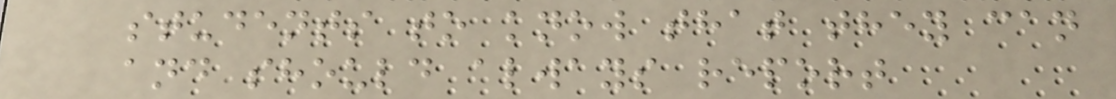students to know that they can
and should always report
